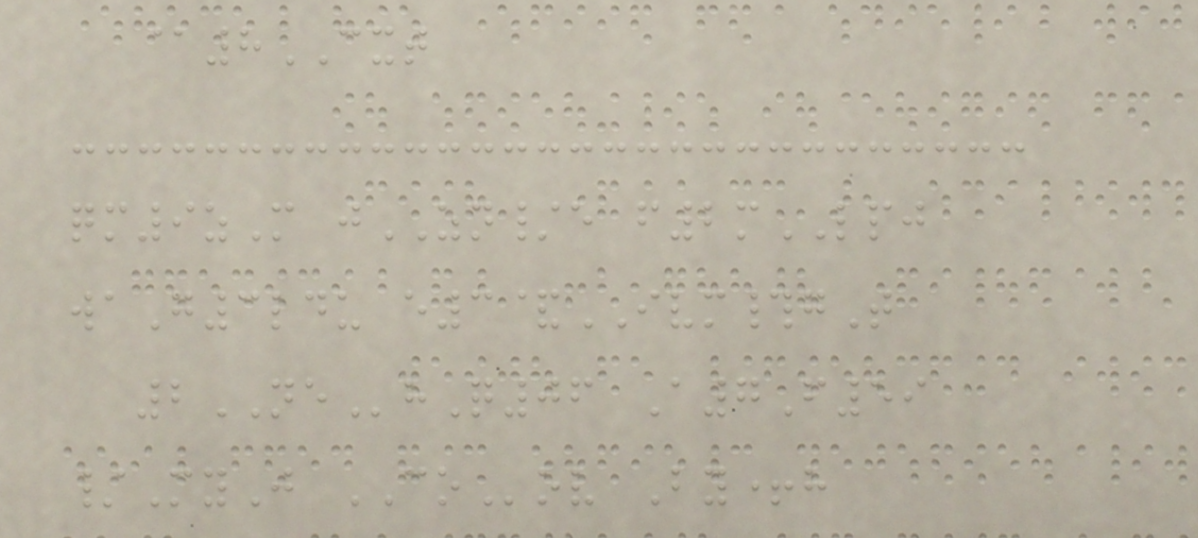@8CXT
qm9zM jZN/e f2mLPJ
waG3ldu e3&IVM#gT
2NEhQ06 A7F59
/MyJ COov By+h
